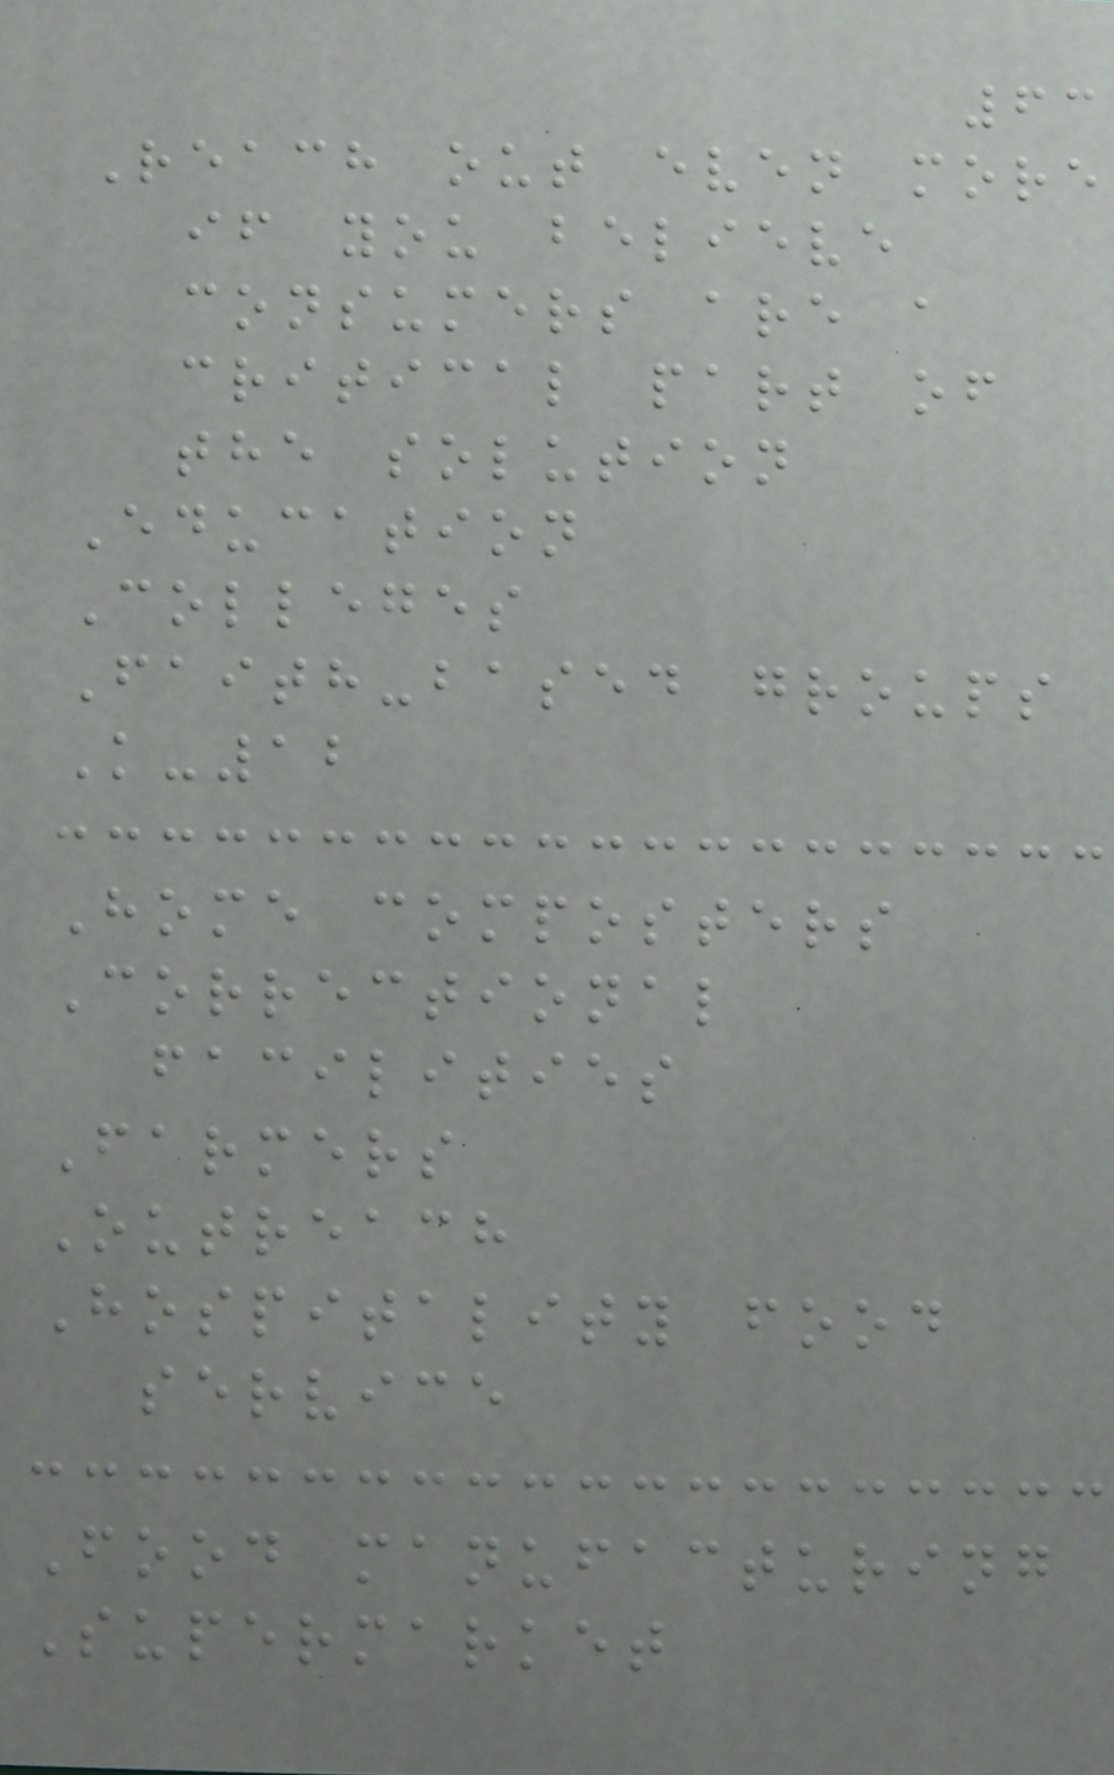63
Reach out even more
if you believe
consumers are a
critical part of
the solution
Education
Colleges
Faith-based groups
K-12
Home composters
Correctional
facilities
Farmers
Outreach
Hospitality food
service
Food manufacturing
Supermarket
